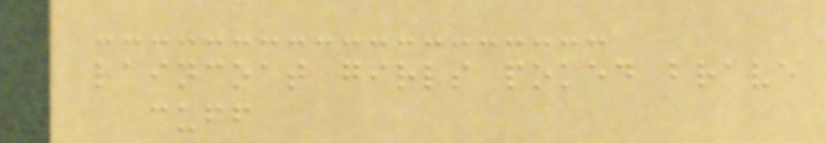raincoat girls poked brave
cuff
